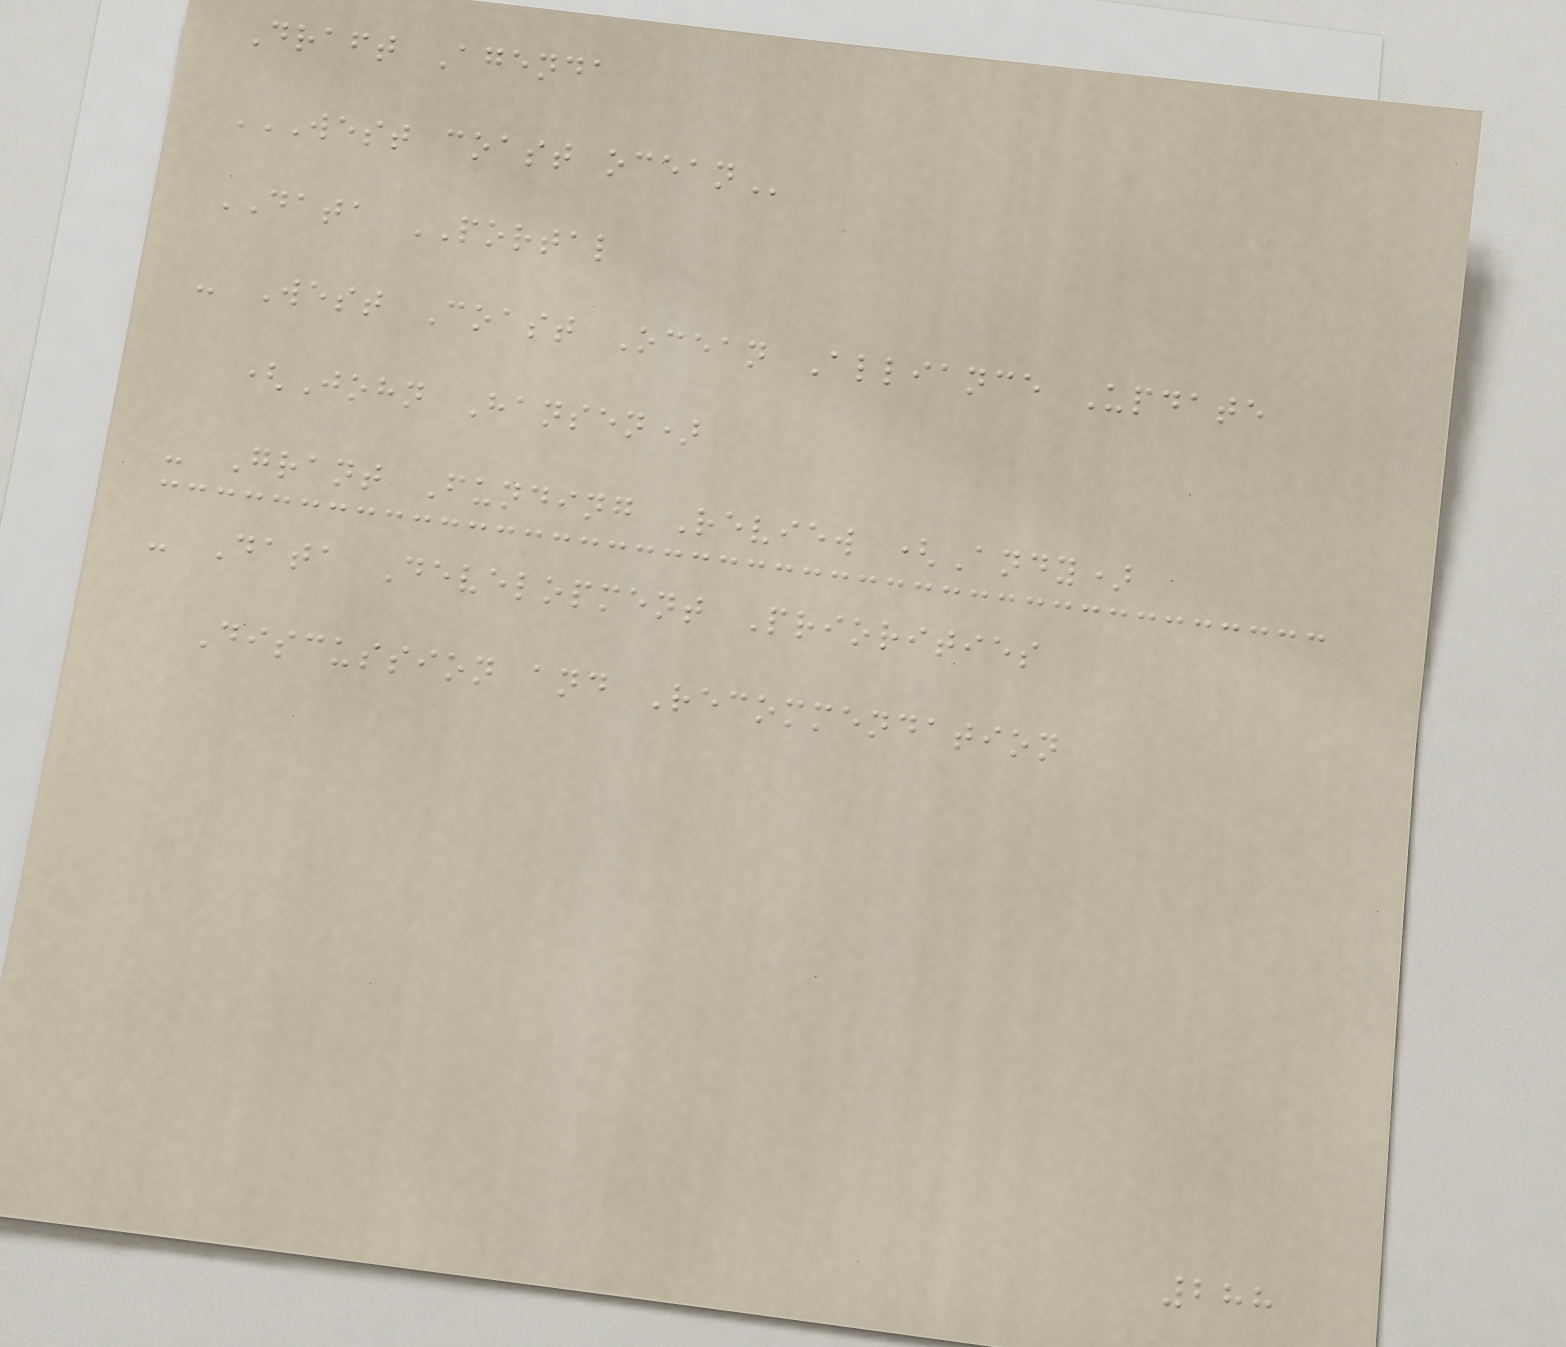Draft Agenda
WEST COAST OCEAN
DATA PORTAL
- West Coast Ocean Alliance Update
(John Hansen)
- Grant Funding Review (Andy)
- Data Development Priorities
Discussion and Recommendation
288
